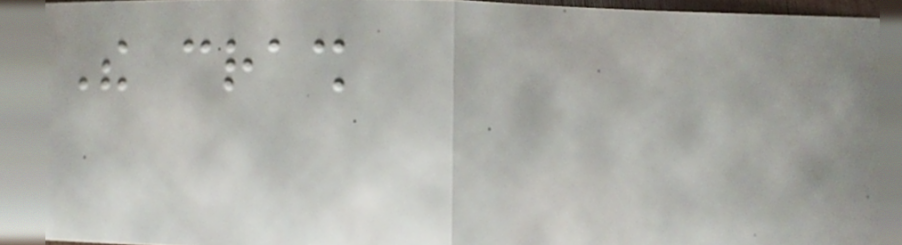The crash
